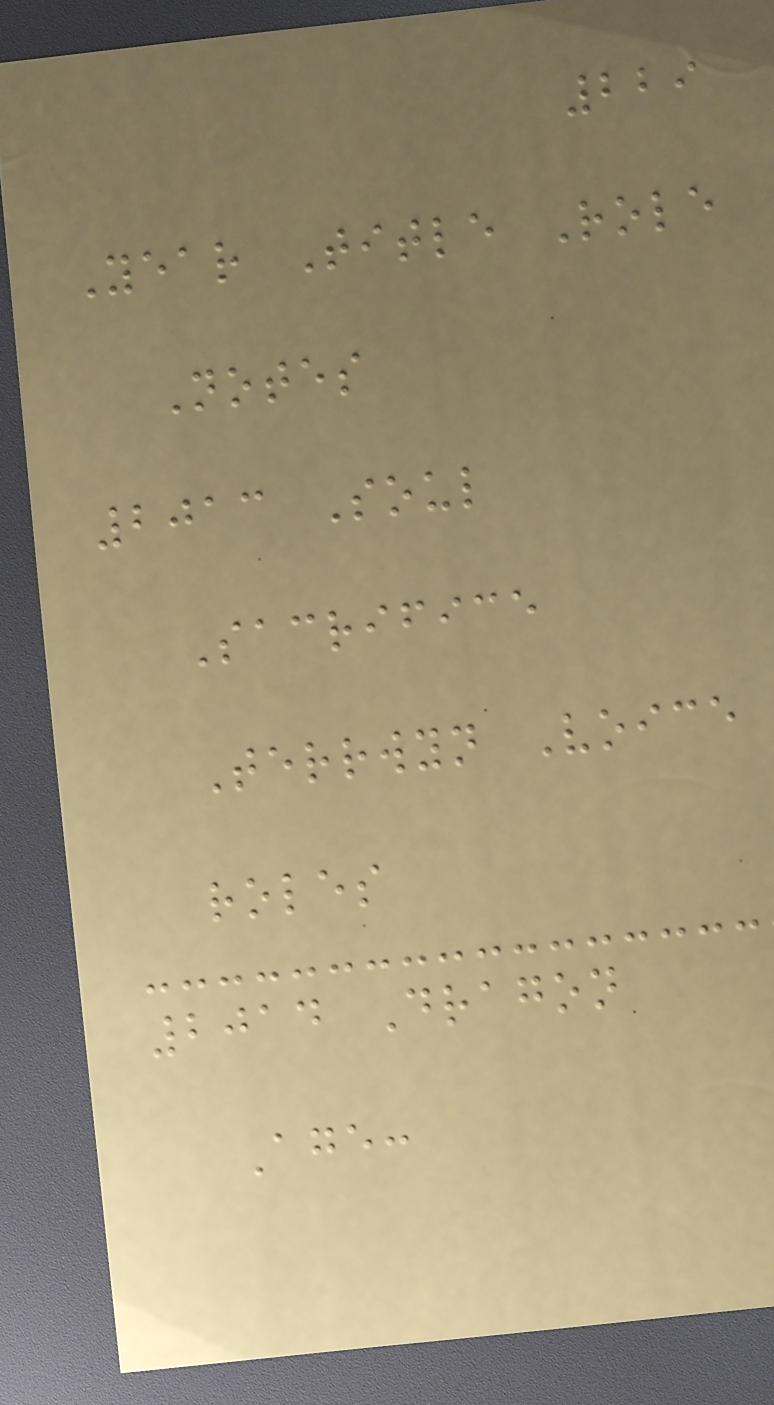229
Year Title Role
Notes
2013 Soul
Sacrifice
Terrwyn Voice
roles
2014 Dragon
Age:
